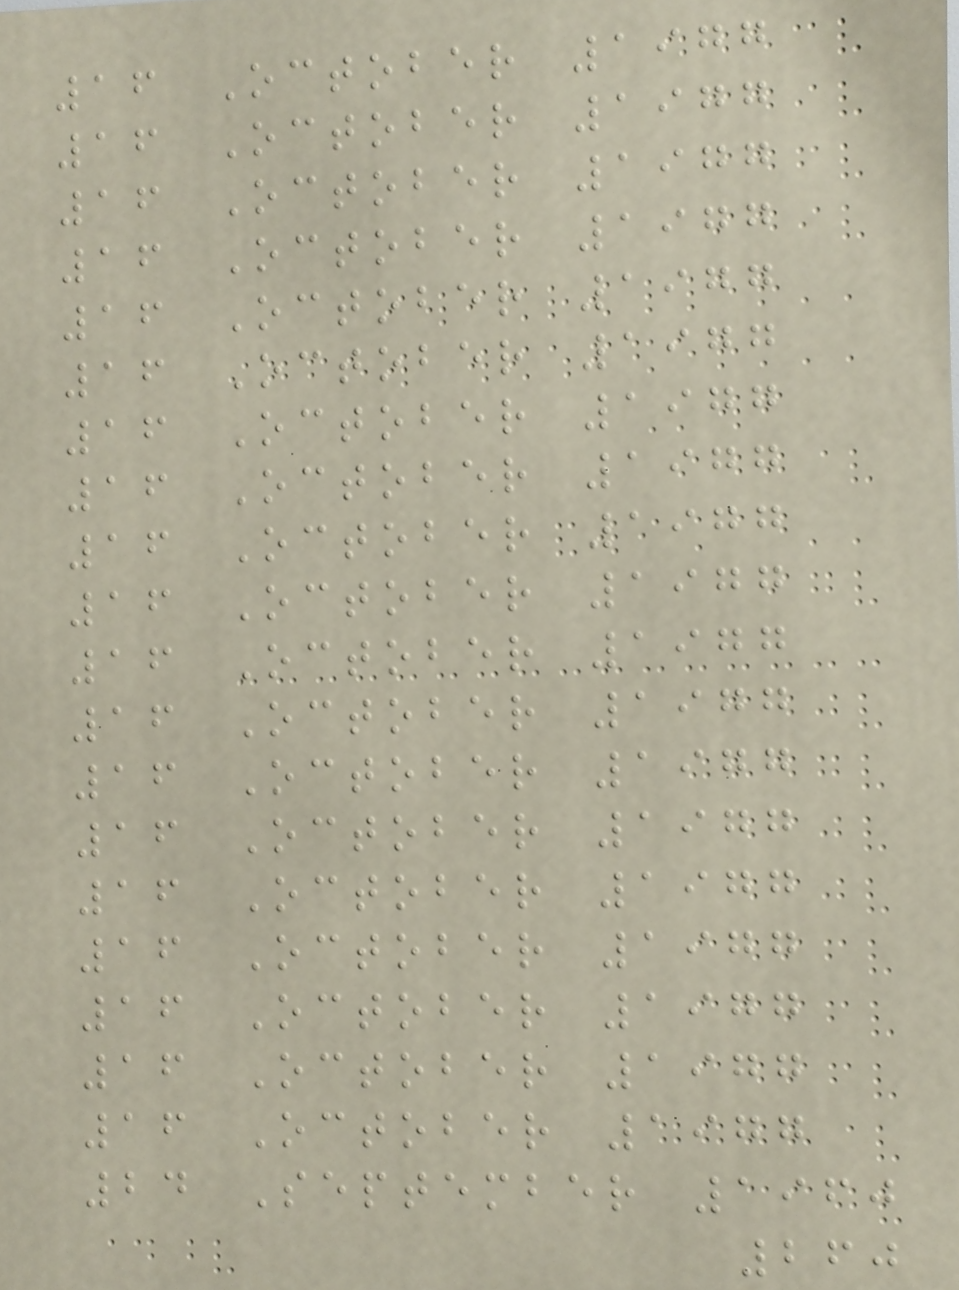16 October 1977
16 October 1977
16 October 1977
16 October 1977
16 October 1977
16 October 1977
16 October 1977
16 October 1977
16 October 1977
16 October 1977
16 October 1977
16 October 1977
16 October 1977
16 October 1977
16 October 1977
16 October 1977
16 October 1977
16 October 1977
16 October 1977
24 September 1960
260
